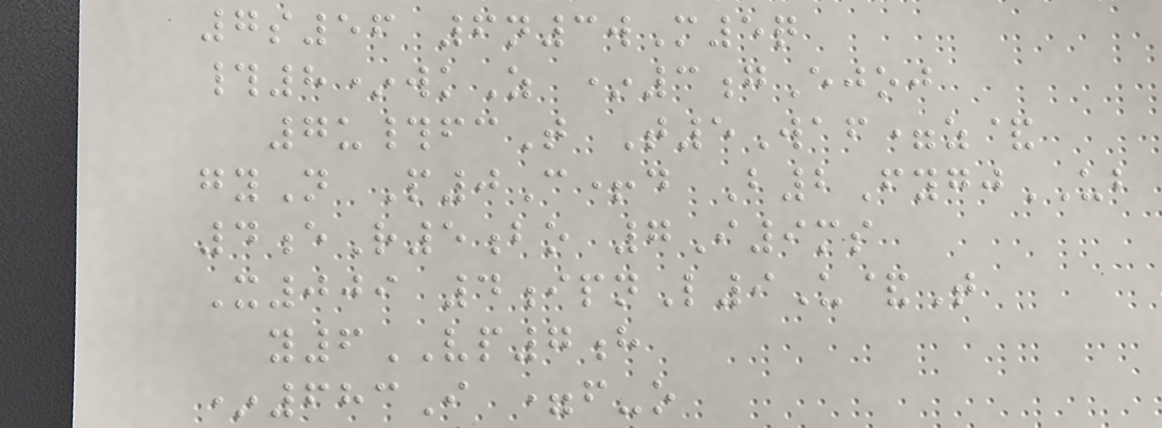7s56 6n3wM5q
#8*wkZ *3gEjoj
7u#fcT T5Waf=z&
gyN P0C+d B2FygjUB
4eR5bo 7I9ms
X009 4ipnL9U&T
y6VP7h
*683I =f-o
